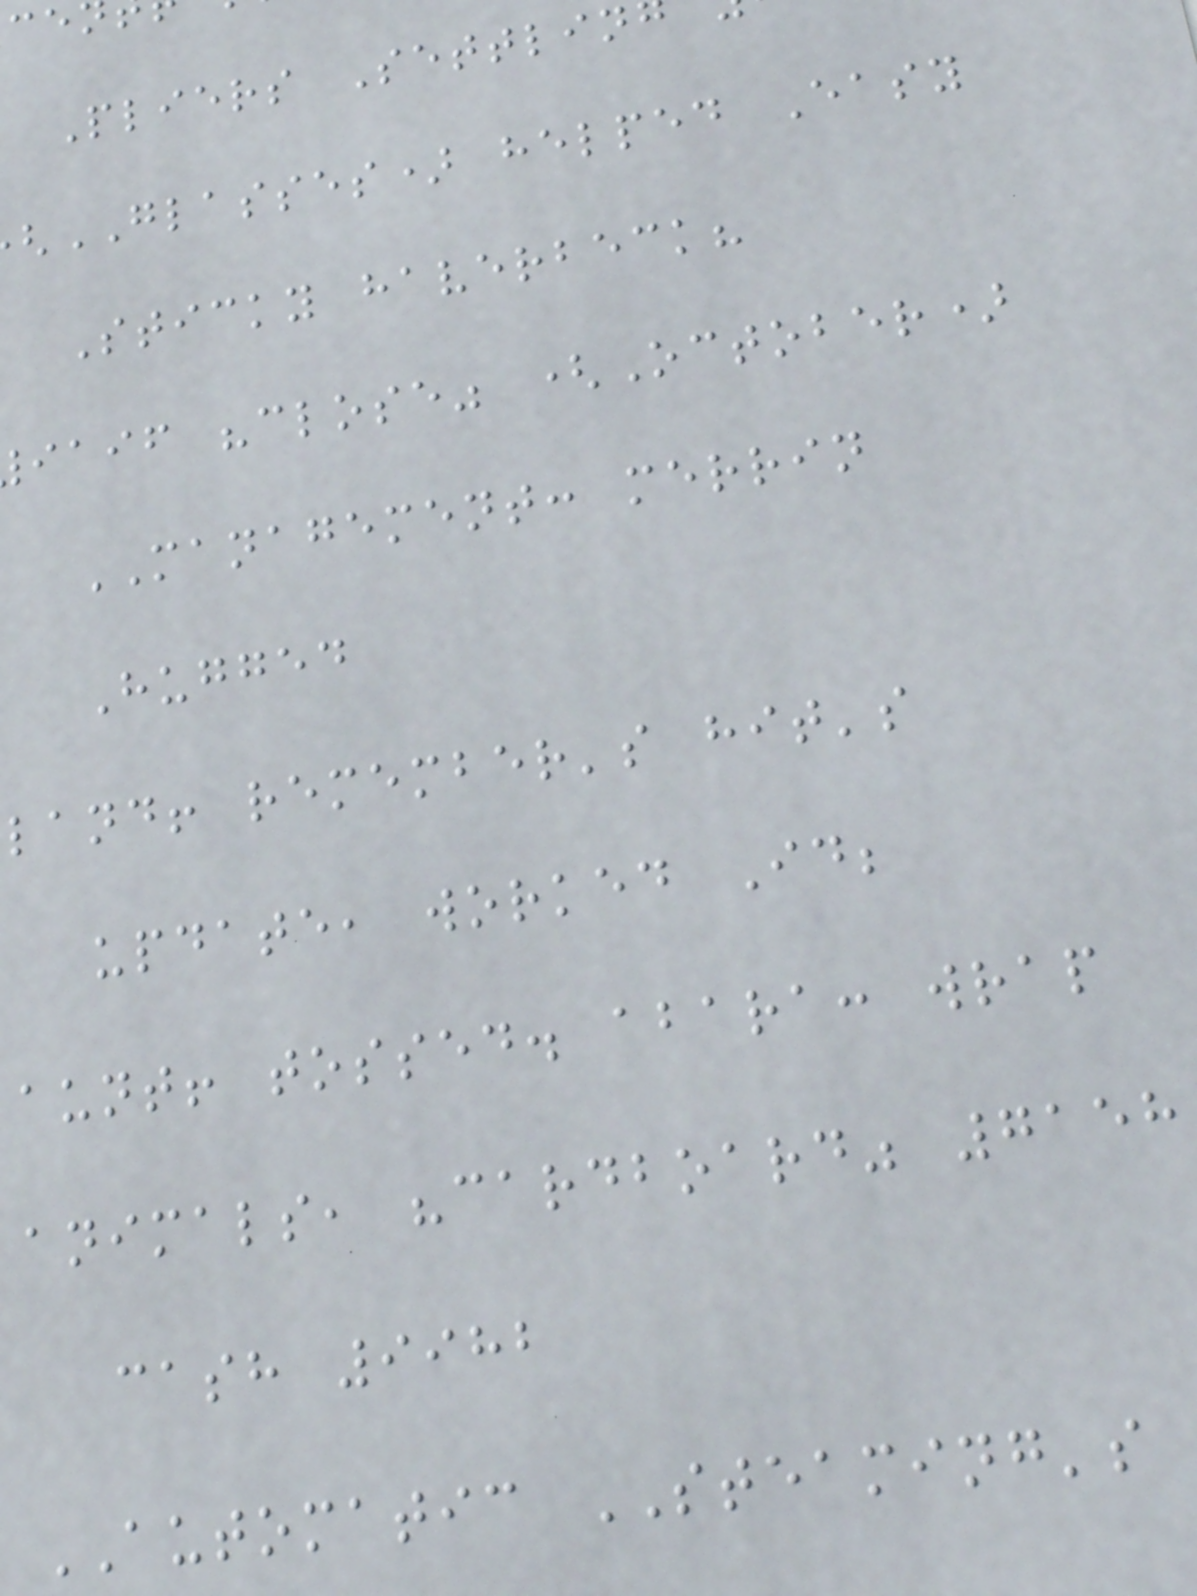Pliers Settlin
GLASSES) helped Easy
Sticky haverbeck?
iaif "close" (October)
MANAGEMENT: merrin
Hugged
land! remember's hit's
update, worked Id;
aunt! tossed. abara: wrap
animals, "cardboard" 7158
cash 9982
AUTOMATIC STEAMING's
